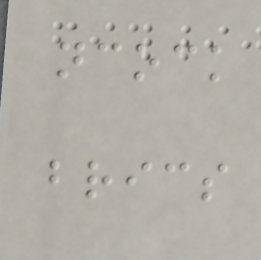ncock
brics
